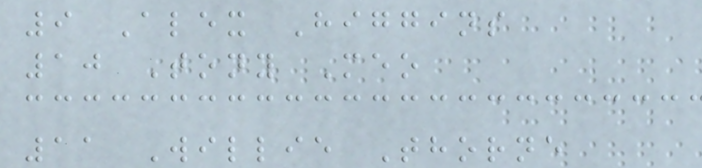9 Alex Higgins
10 Tony Meo
11 Willie Thorne
